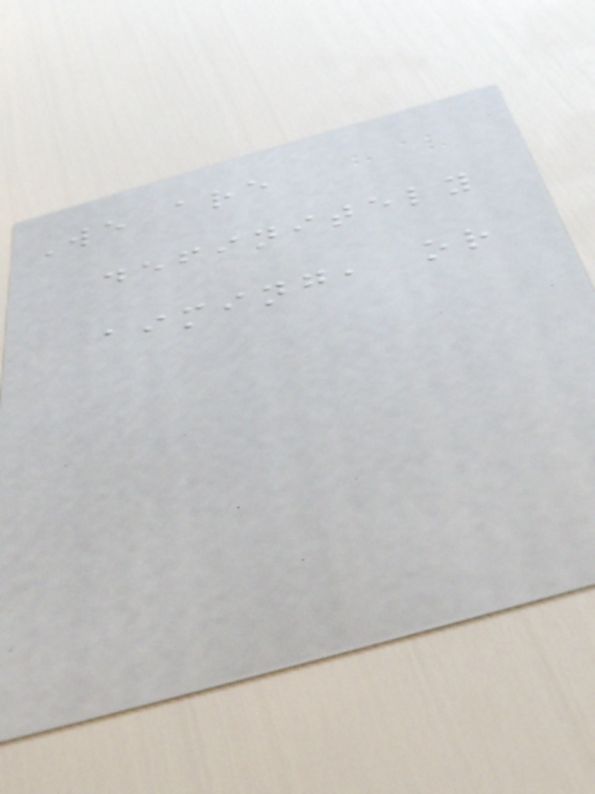We are
definitely
aiming, or
